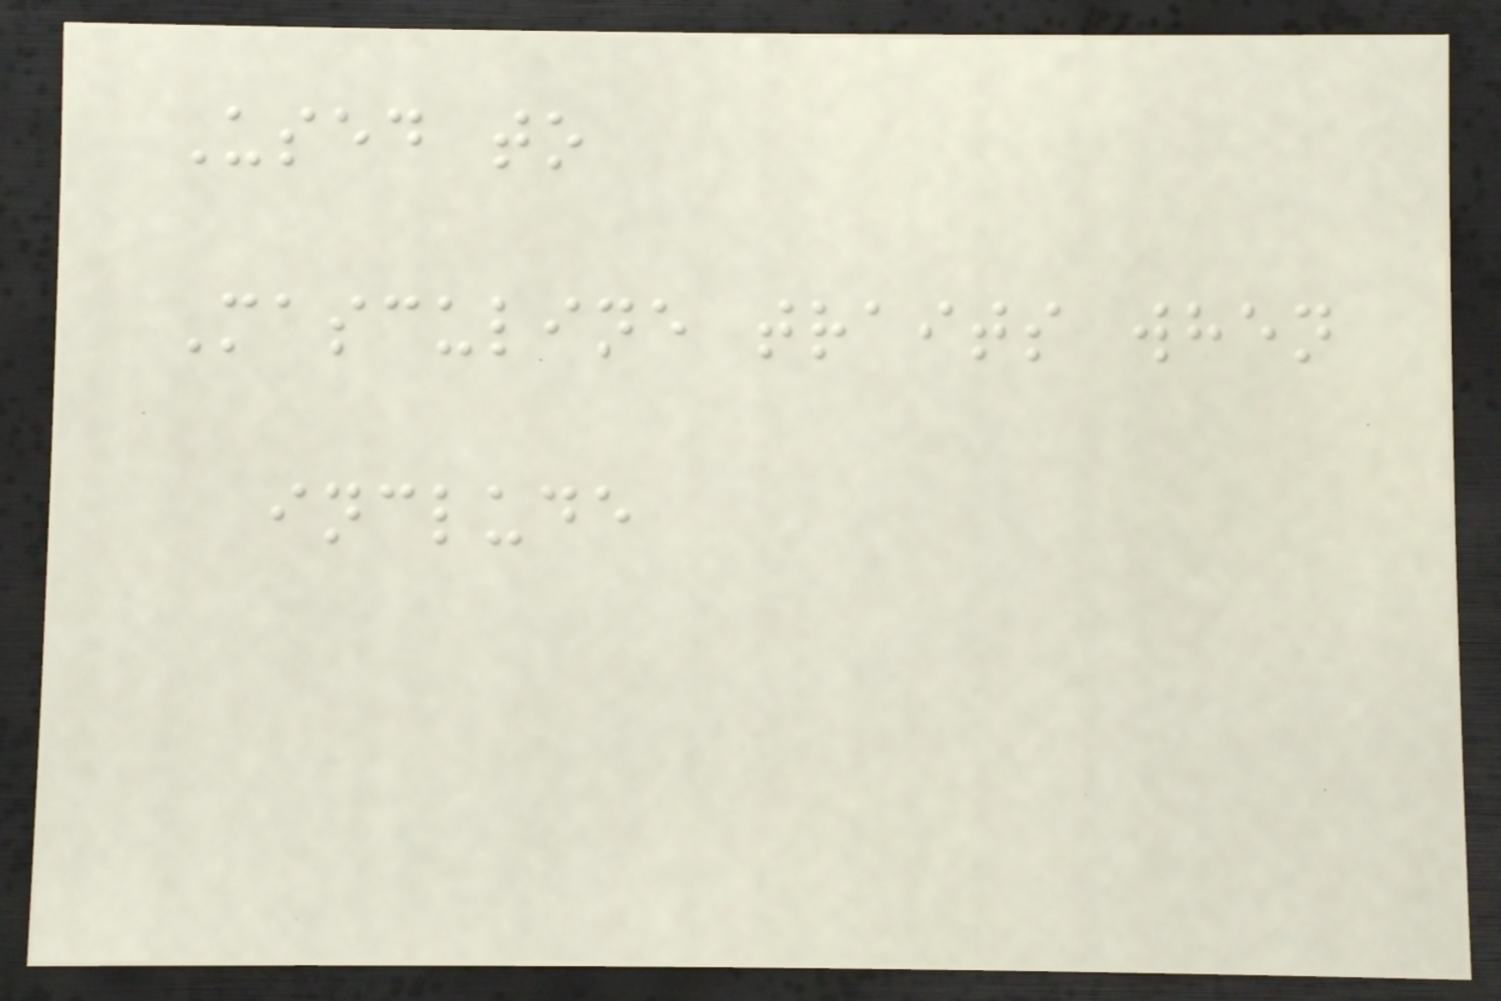Used to
Masculine traits when
include
